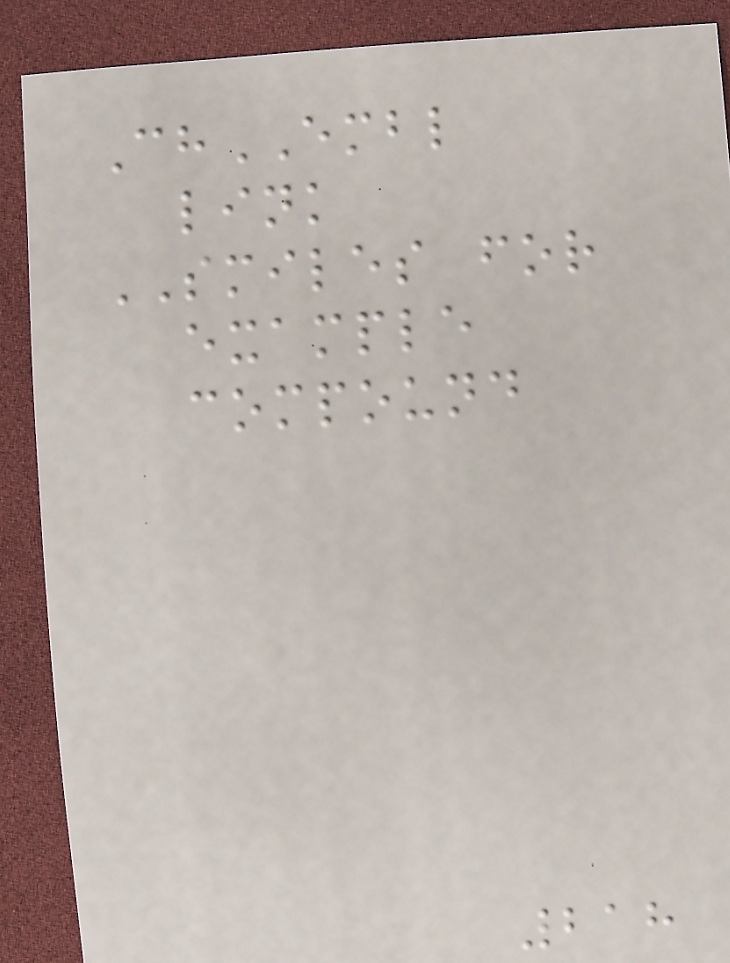ChEMBL
link
SMILES for
example
compound
218
